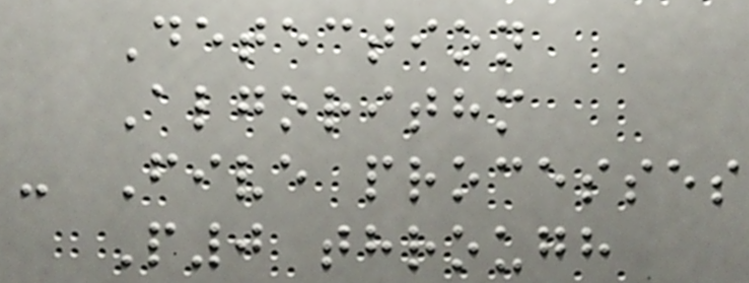Detection
Algorithm
- Five processes
P0 through
